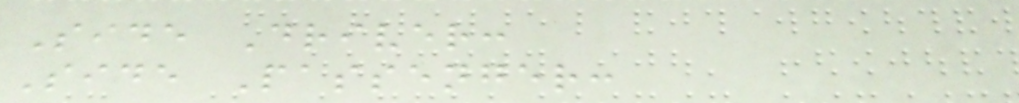Side Driver:
Side Passenger:
